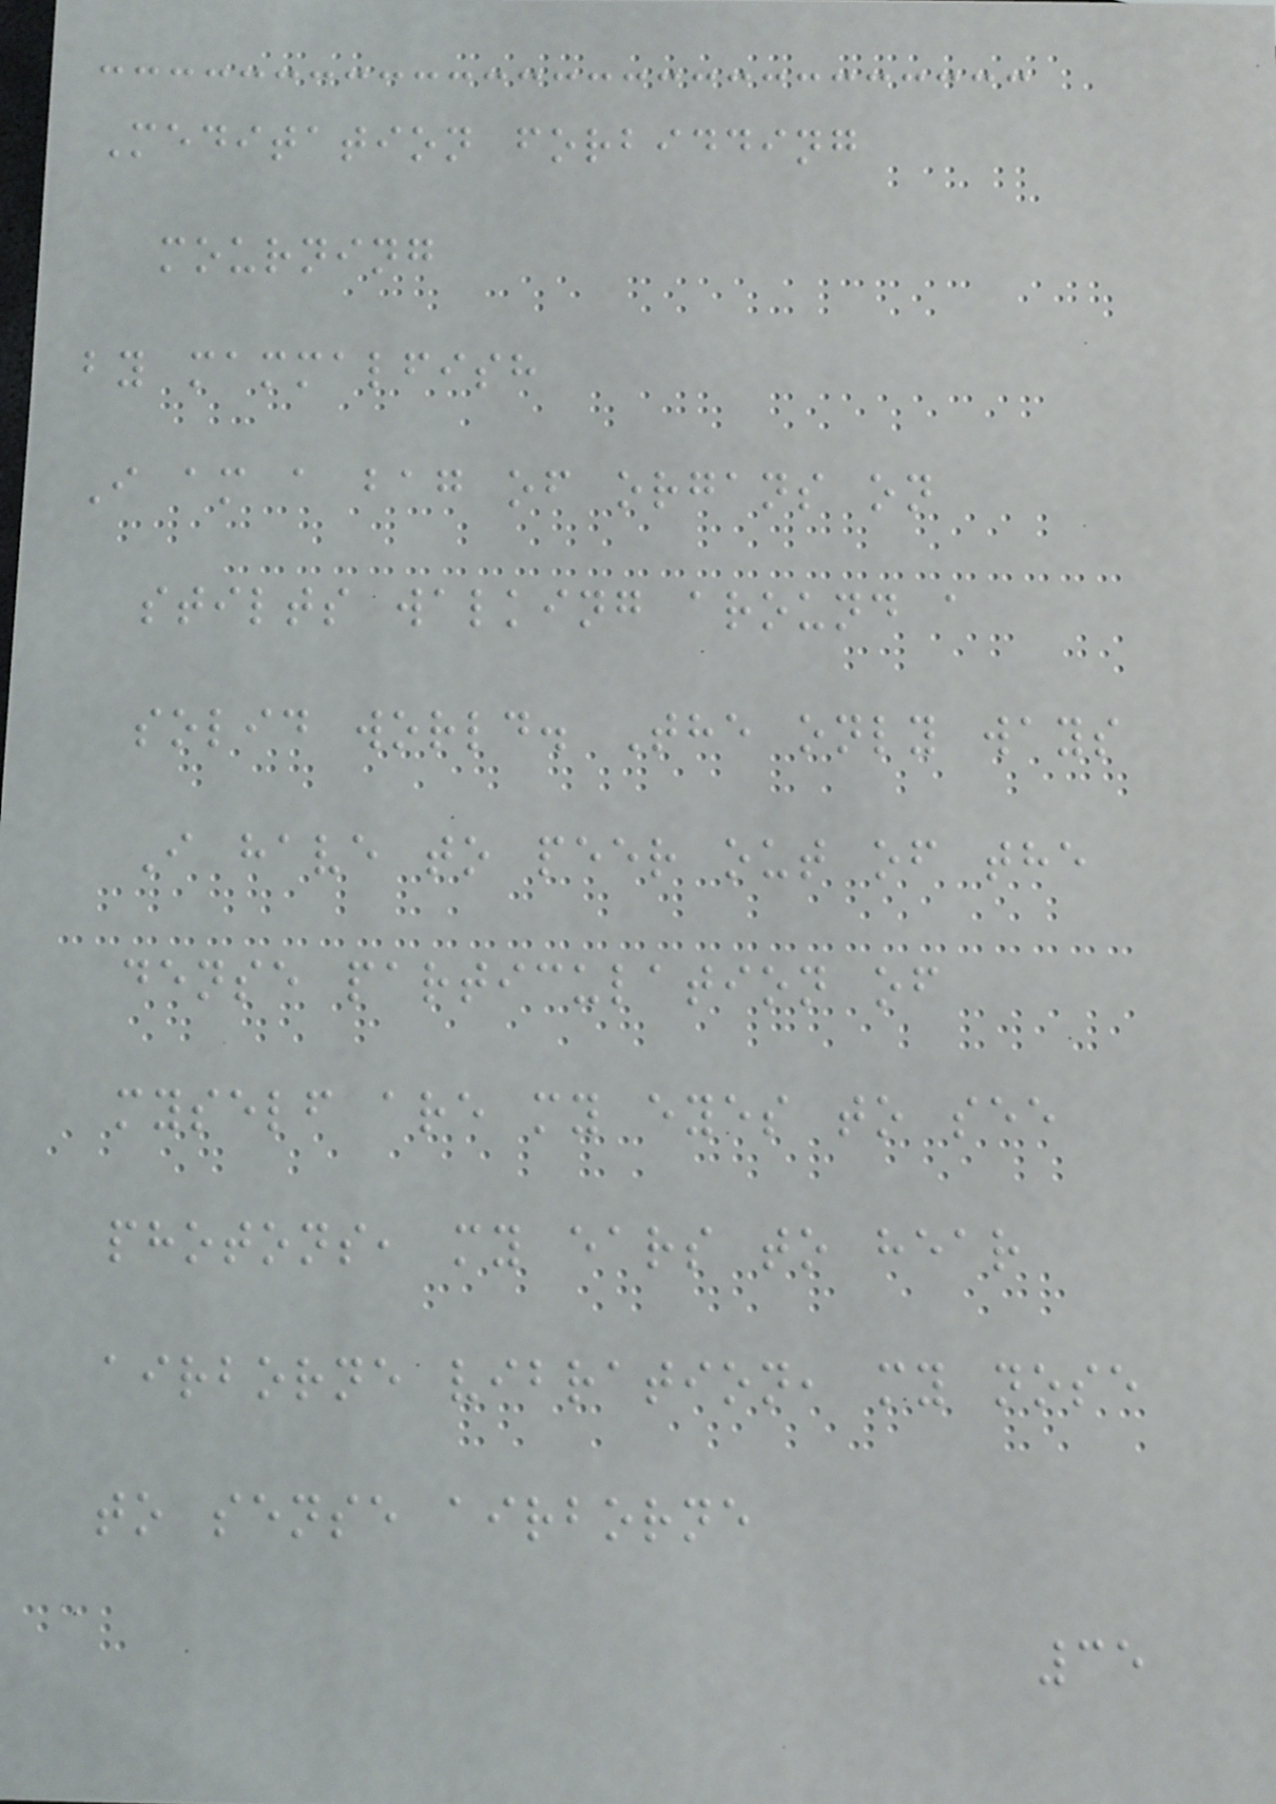Meditation forbidding
mourning
by mammalfish
I am a bag of organs on
stilts walking around a
solid world. The only ways
I have to peer out of the
dense particulation of
myself are my eyes to see
photons, my ears to hear
airborne vibration, my nose
to sense airborne
35
